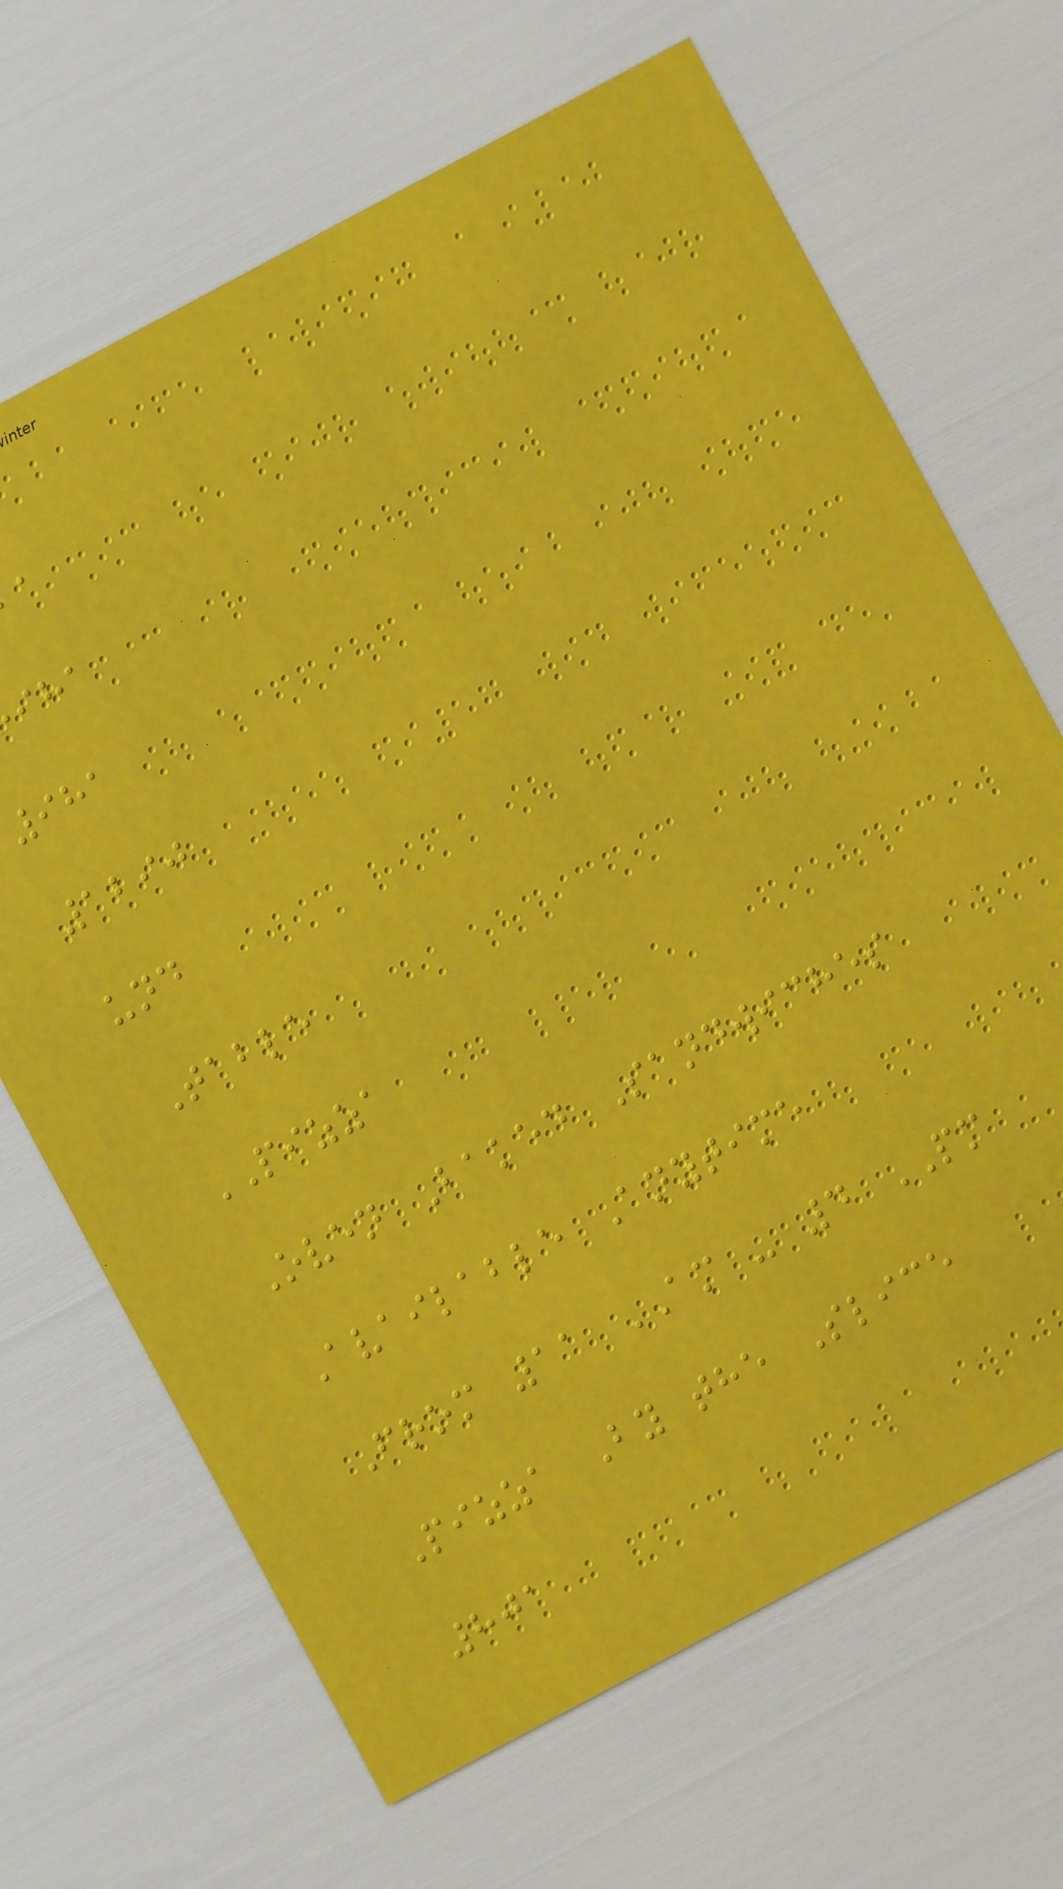981
1290
und
Table
PIZZA
Oven Baked Sandwiches
Available Anytime
From 11 AM - 4 PM
Pizza By the Slice
801
